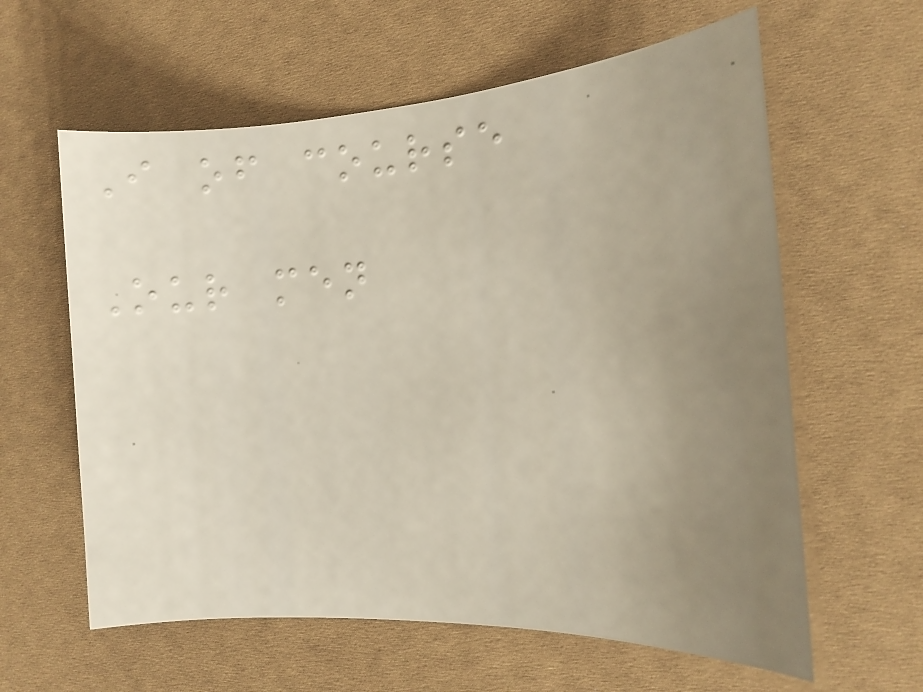I of course
Our men
